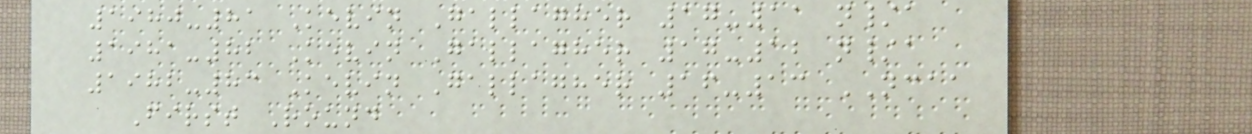1980-81 Kevin Gallagher 17-11 n/a
1981-82 Kevin Gallagher 17-12 n/a
1982-83 Kevin Gallagher 16-13 NCAA
First Round
